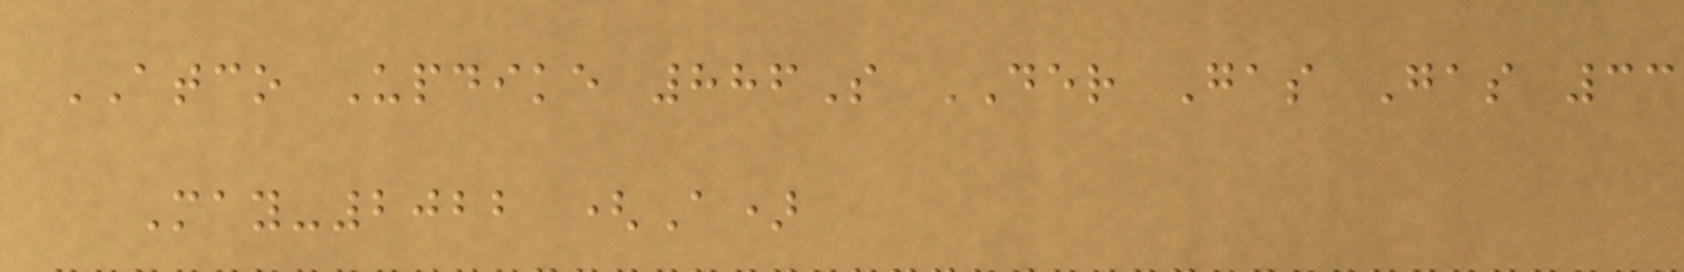ATCO Updike 886S DER Gas Gas 33
May-2022 (A)
